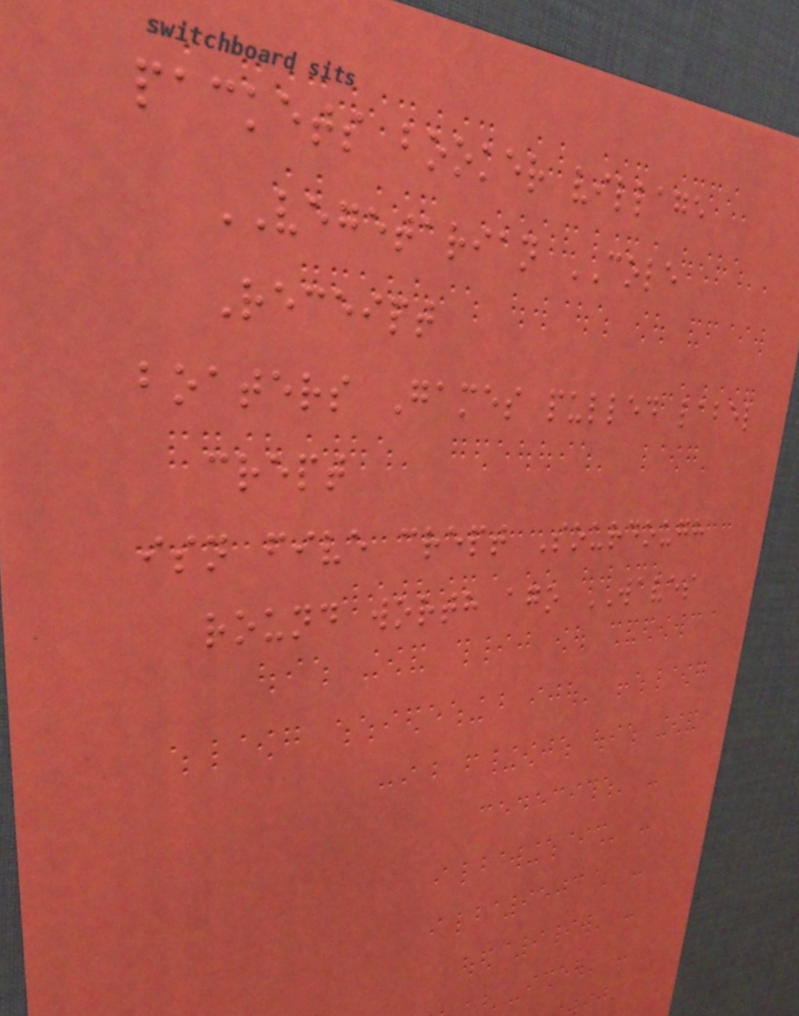packets booker village
VEGETARIAN COLE
Receipt
boaters Games pulled label
crept
isn five crept Sourdough
round worth ago WAVES
